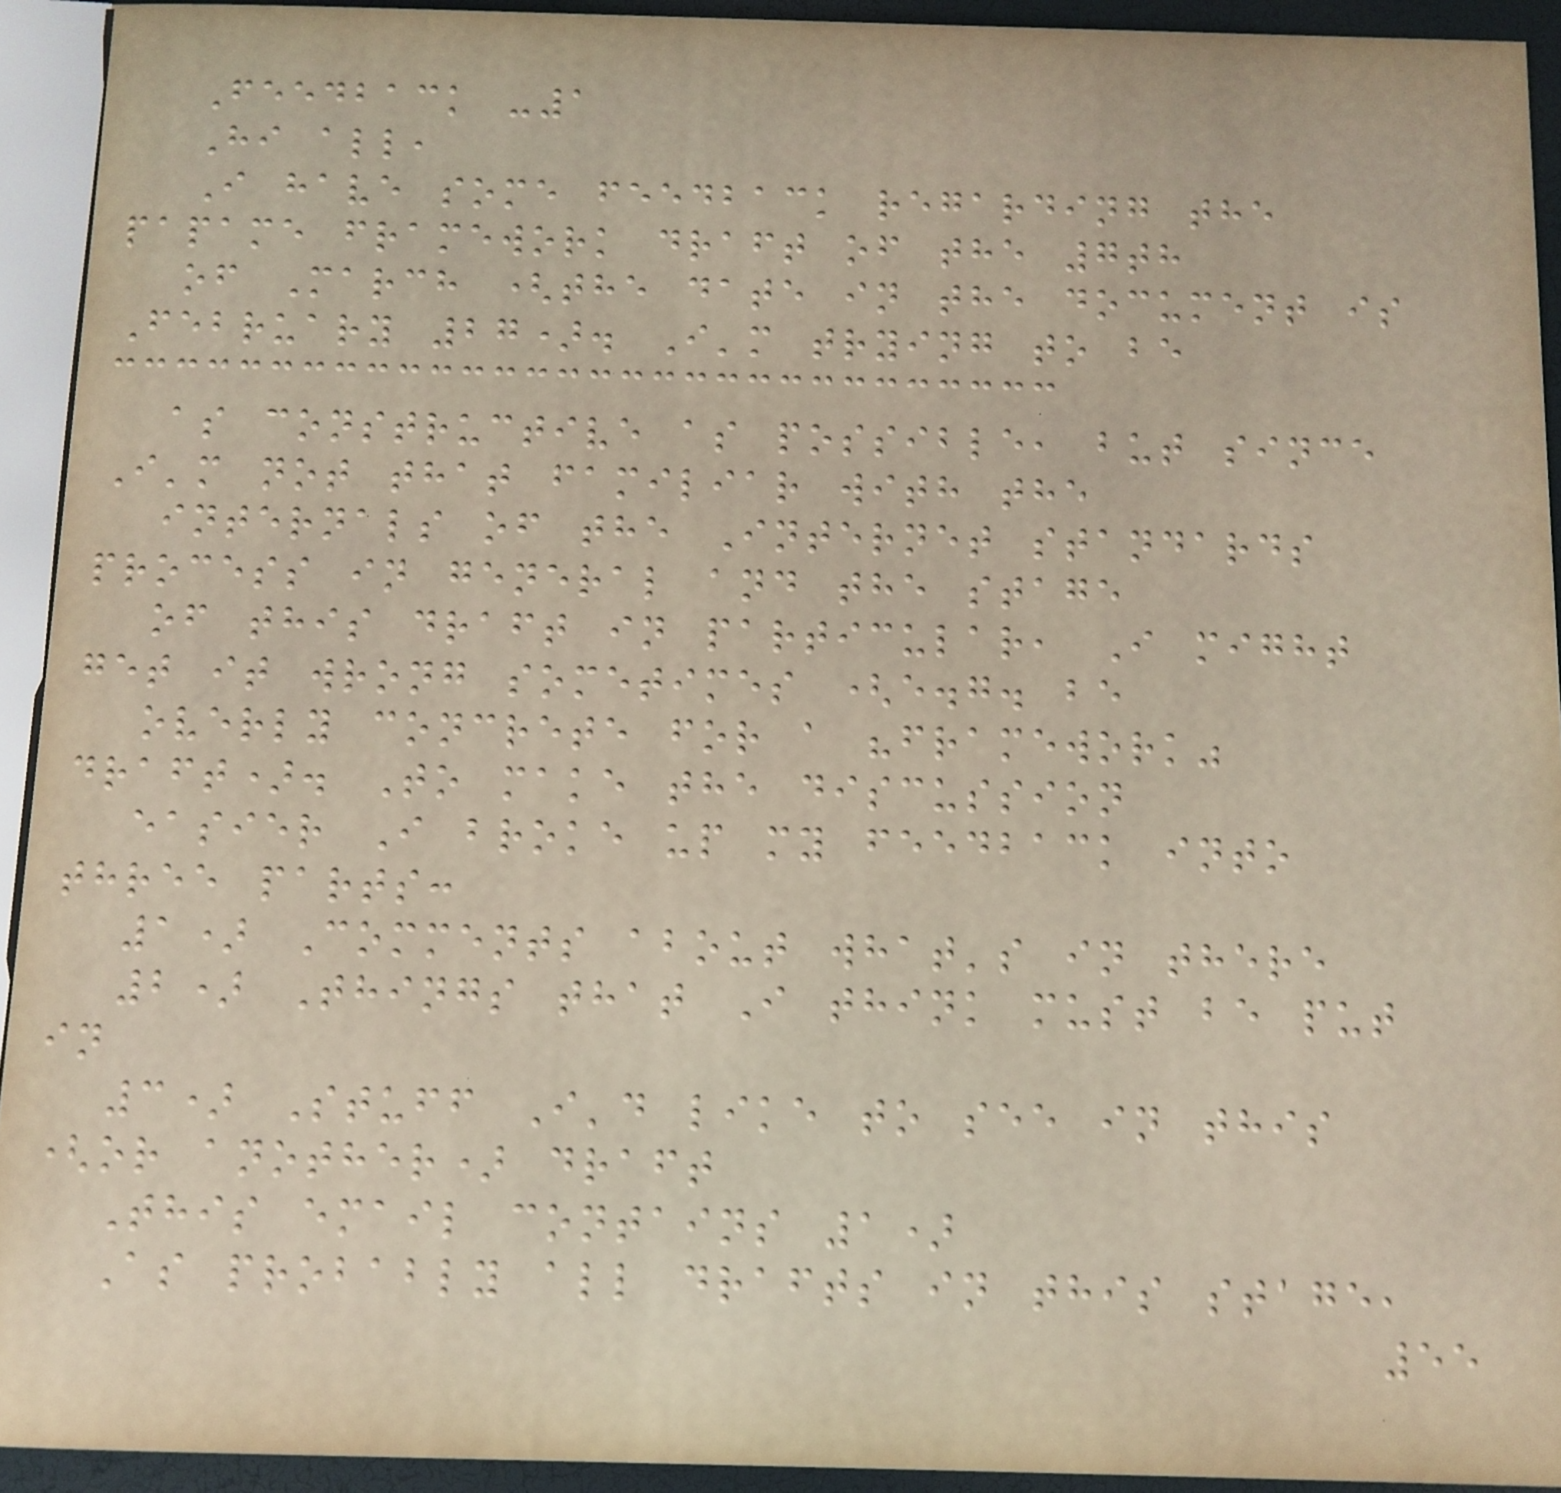Feedback -1
Hi all,
I have some feedback regarding the
papame framework draft of the 7th
of March (the date in the document is
February 27). I'm trying to be
as constructive as possible, but since
I'm not that familiar with the
internals of the Internet standards
process in general and the stage
of this draft in particular, I might
get it wrong sometimes (e.g. be
overly concrete for a "framework"
draft). To make the discussion
easier I broke up my feedback into
three parts:
1) Comments about what's in there
2) Things that I think must be put
in
3) Stuff I'd like to see in this
(or another) draft
This email contains 1)
As probably all drafts in this stage,
55
